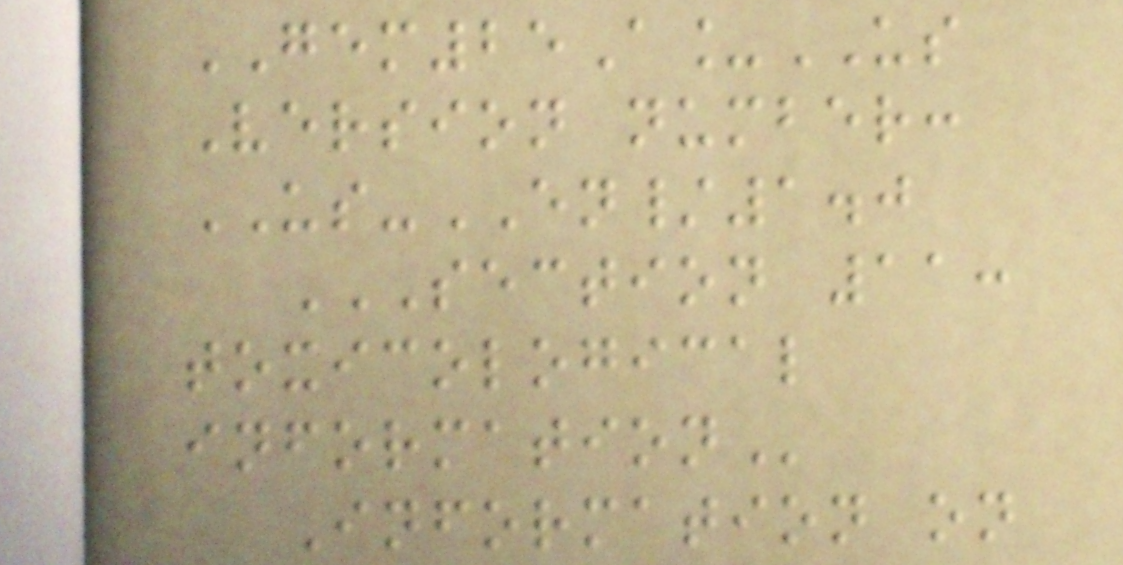GEM25A_US
Version number:
US-EN/1.0
SECTION 11:
TOXICOLOGICAL
INFORMATION
Information on
